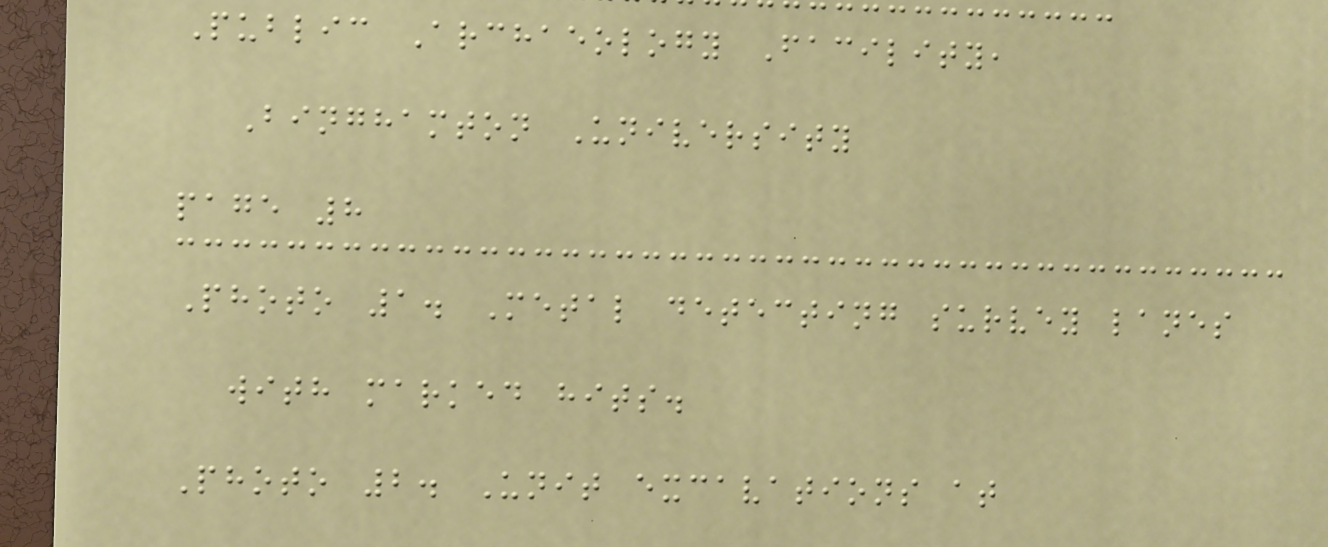Public Archaeology Facility,
Binghamton University
page 8
Photo 1. Metal detecting survey lanes
with marked hits.
Photo 2. Unit excavations at
